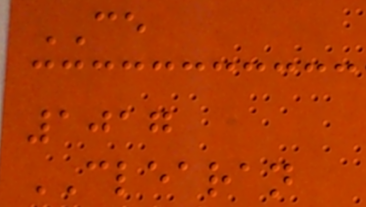CE
1017
CLEARAN
